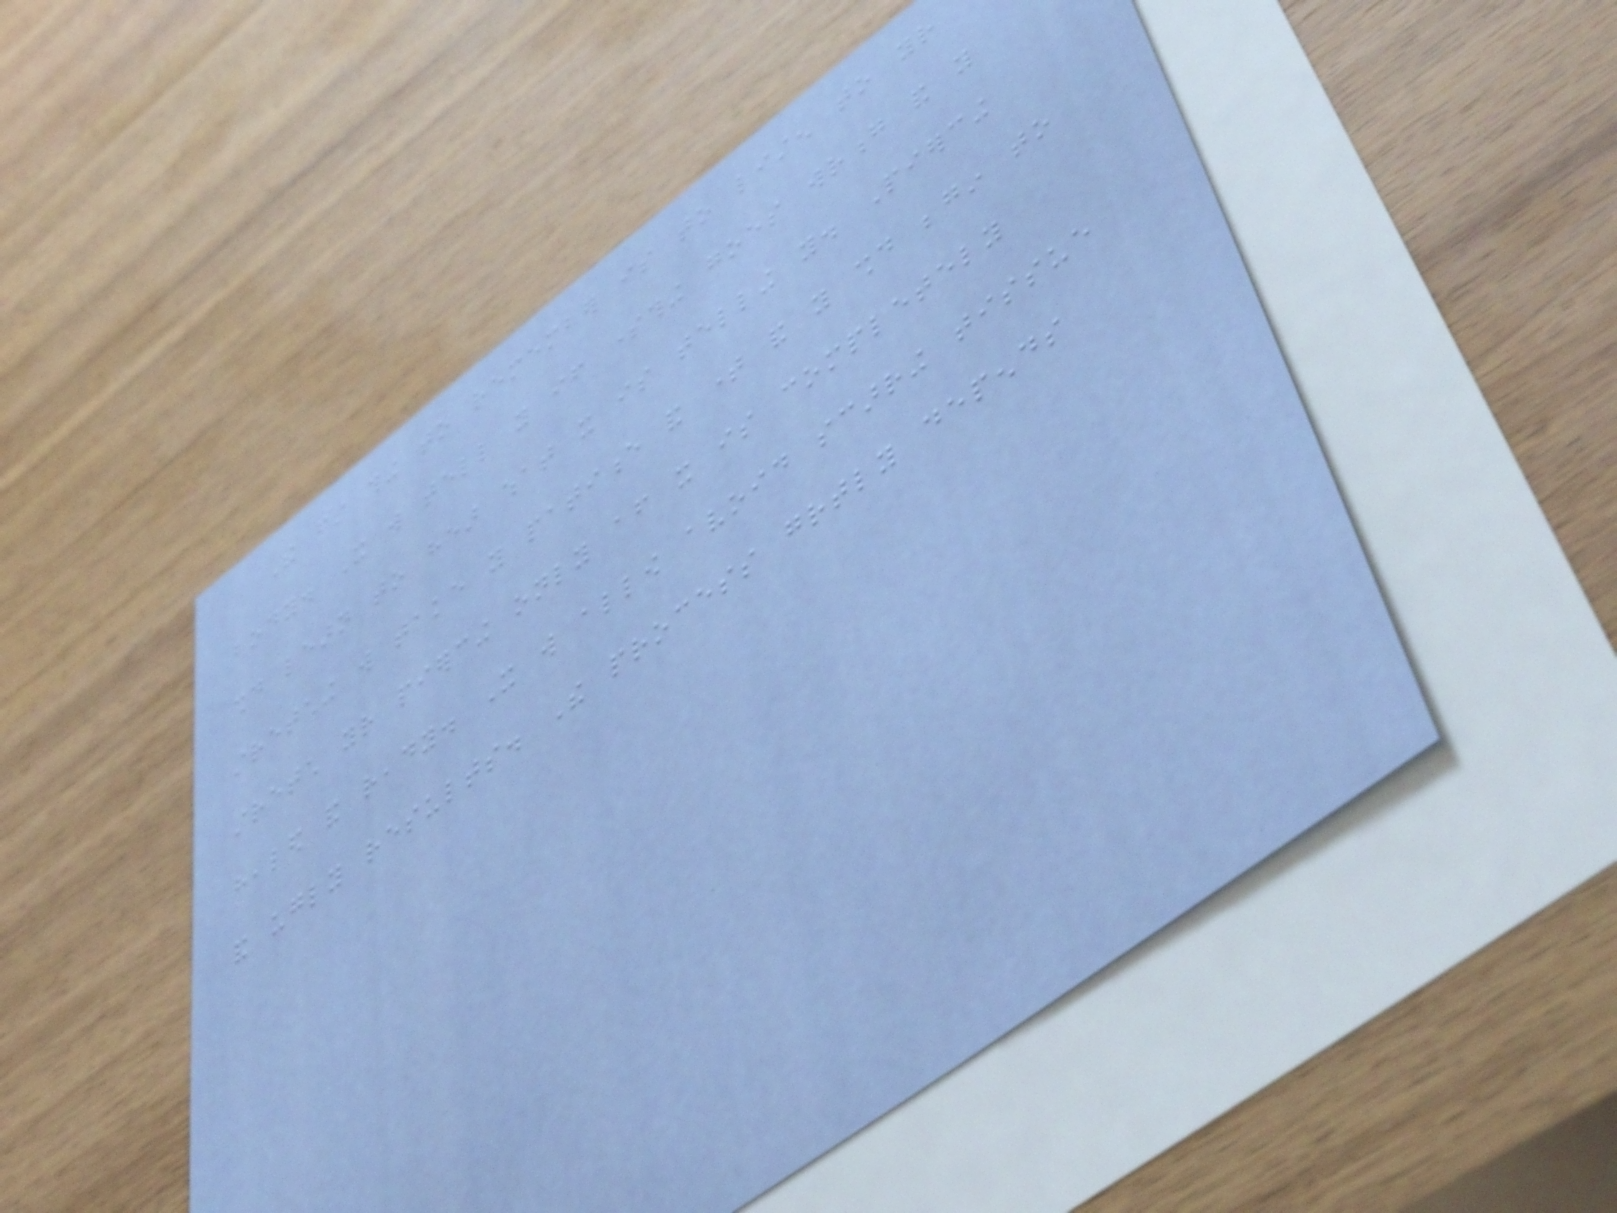The first thing to remember is to listen to your
body. It will tell you if something goes wrong and you
should learn to hear what it is telling you. Piercing
stretching will take you patience and time and you should begin to
stretch your piercing only after it is completely
healed and ready. It will allow avoid scarring tissue
and ugly results. The process greatly depends
